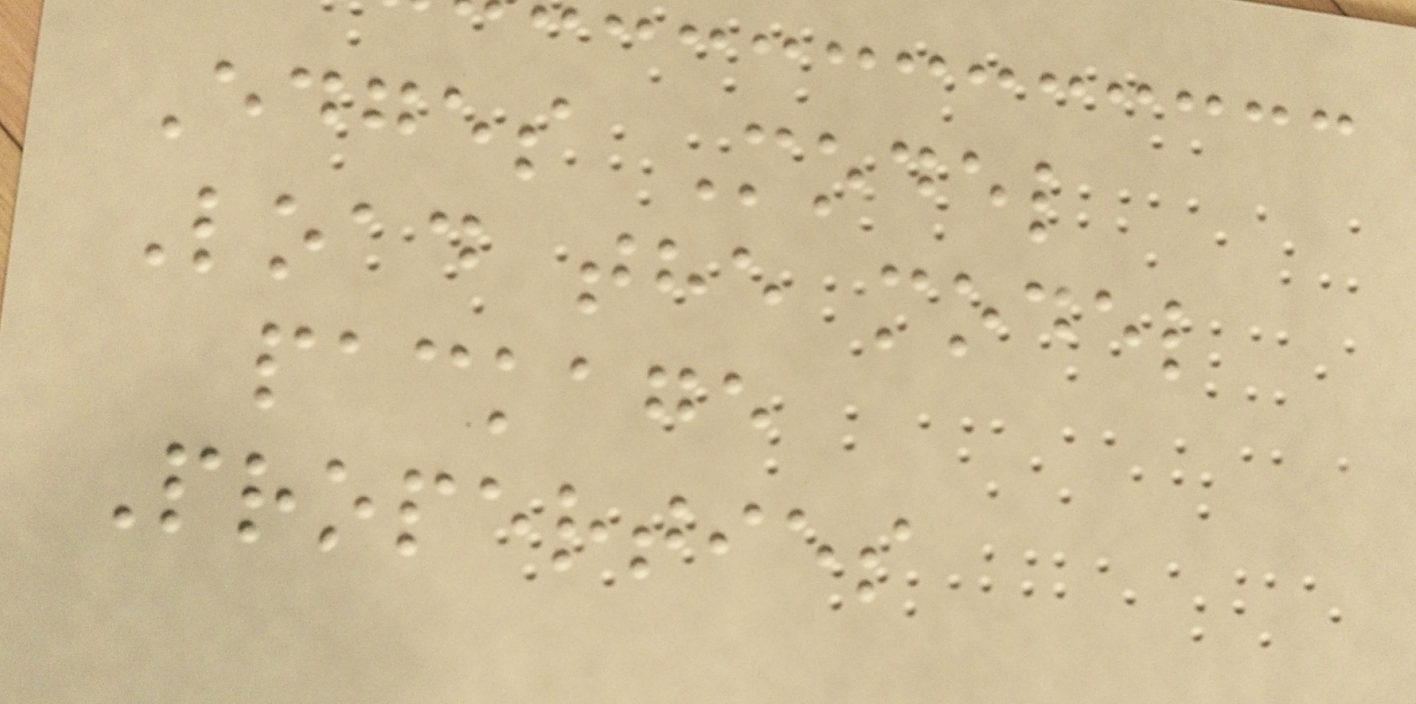Edges Model
Load the model
package
Properties
